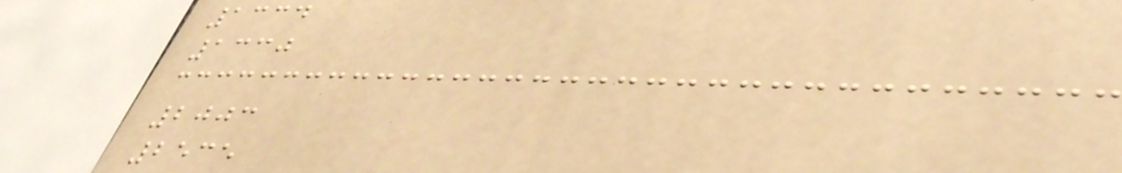1334
1330
2003
2535
